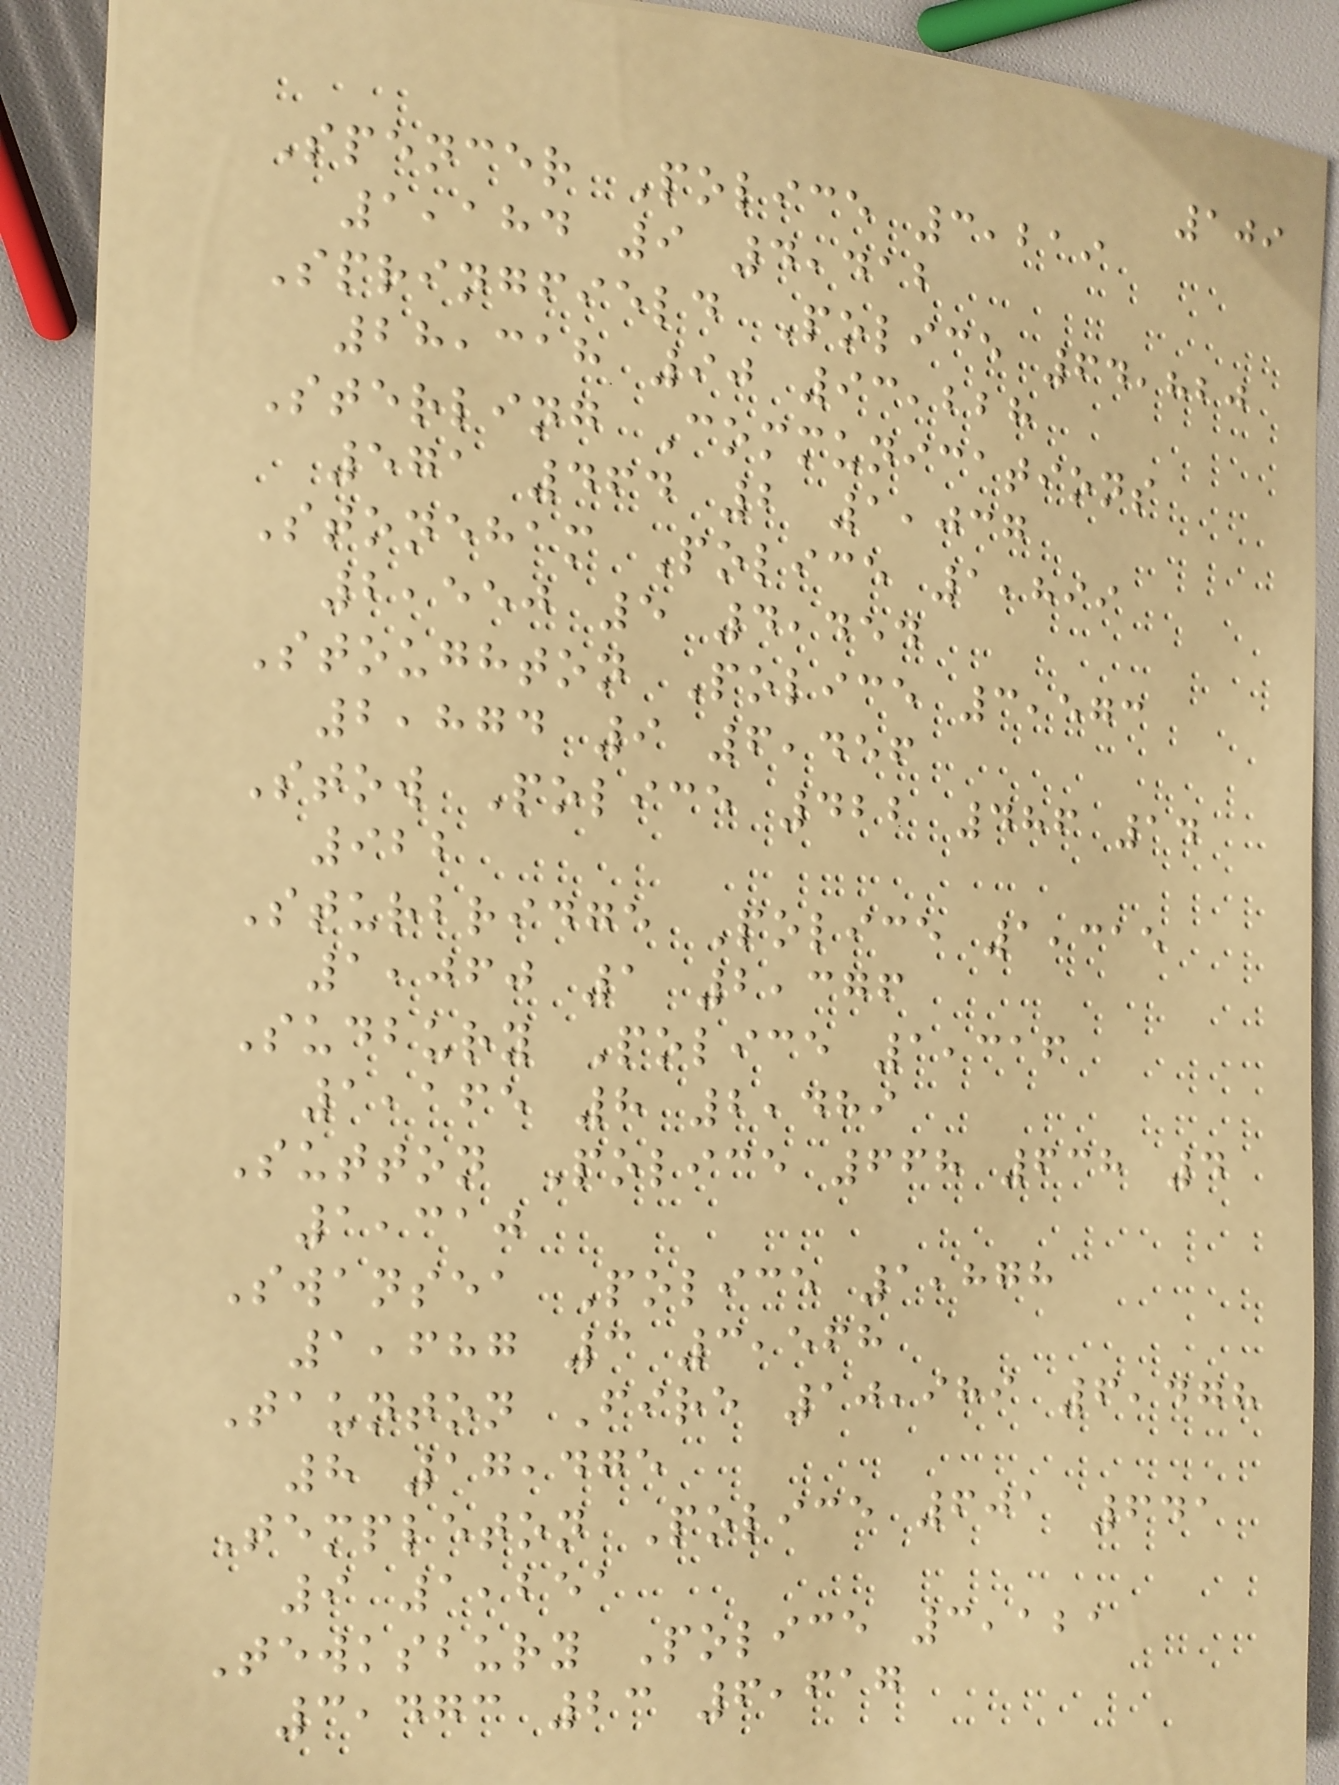109
Spencer Police 3,219
1,184 9 4,412
Springfield Police 64,820
28,318 90 93,228
Sterling Communications
571 464 2 1,037
Stoneham Police 1,899
2,550 5 4,454
Stoughton Police 3,573
2,874 9 6,456
Stow Police 422 486 14
922
Sturbridge Police 1,315
1,060 1 2,376
Sudbury Police 1,316
1,165 8 2,489
Sutton Police 668 638 4
1,310
Swansea Police 1,878
1,687 3 3,568
Taunton Fire 10,989 6,478
8 17,475
Templeton Police 601 641
9 1,251
Tewksbury Police 3,121
3,473 23 6,617
